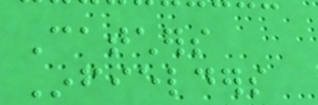Catchers
Infielders
